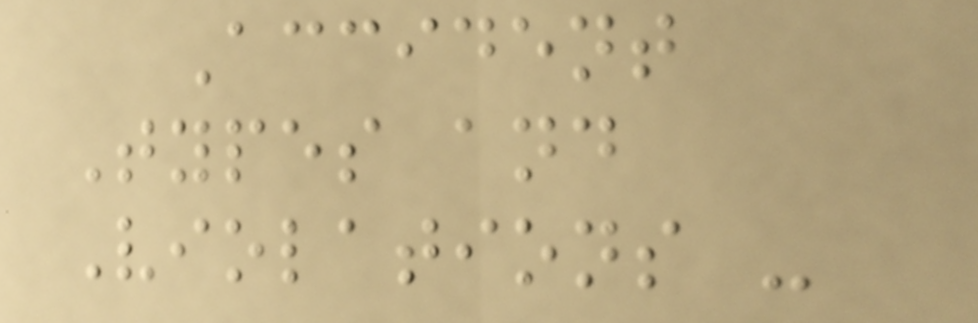Accident
Types and
Violations -
